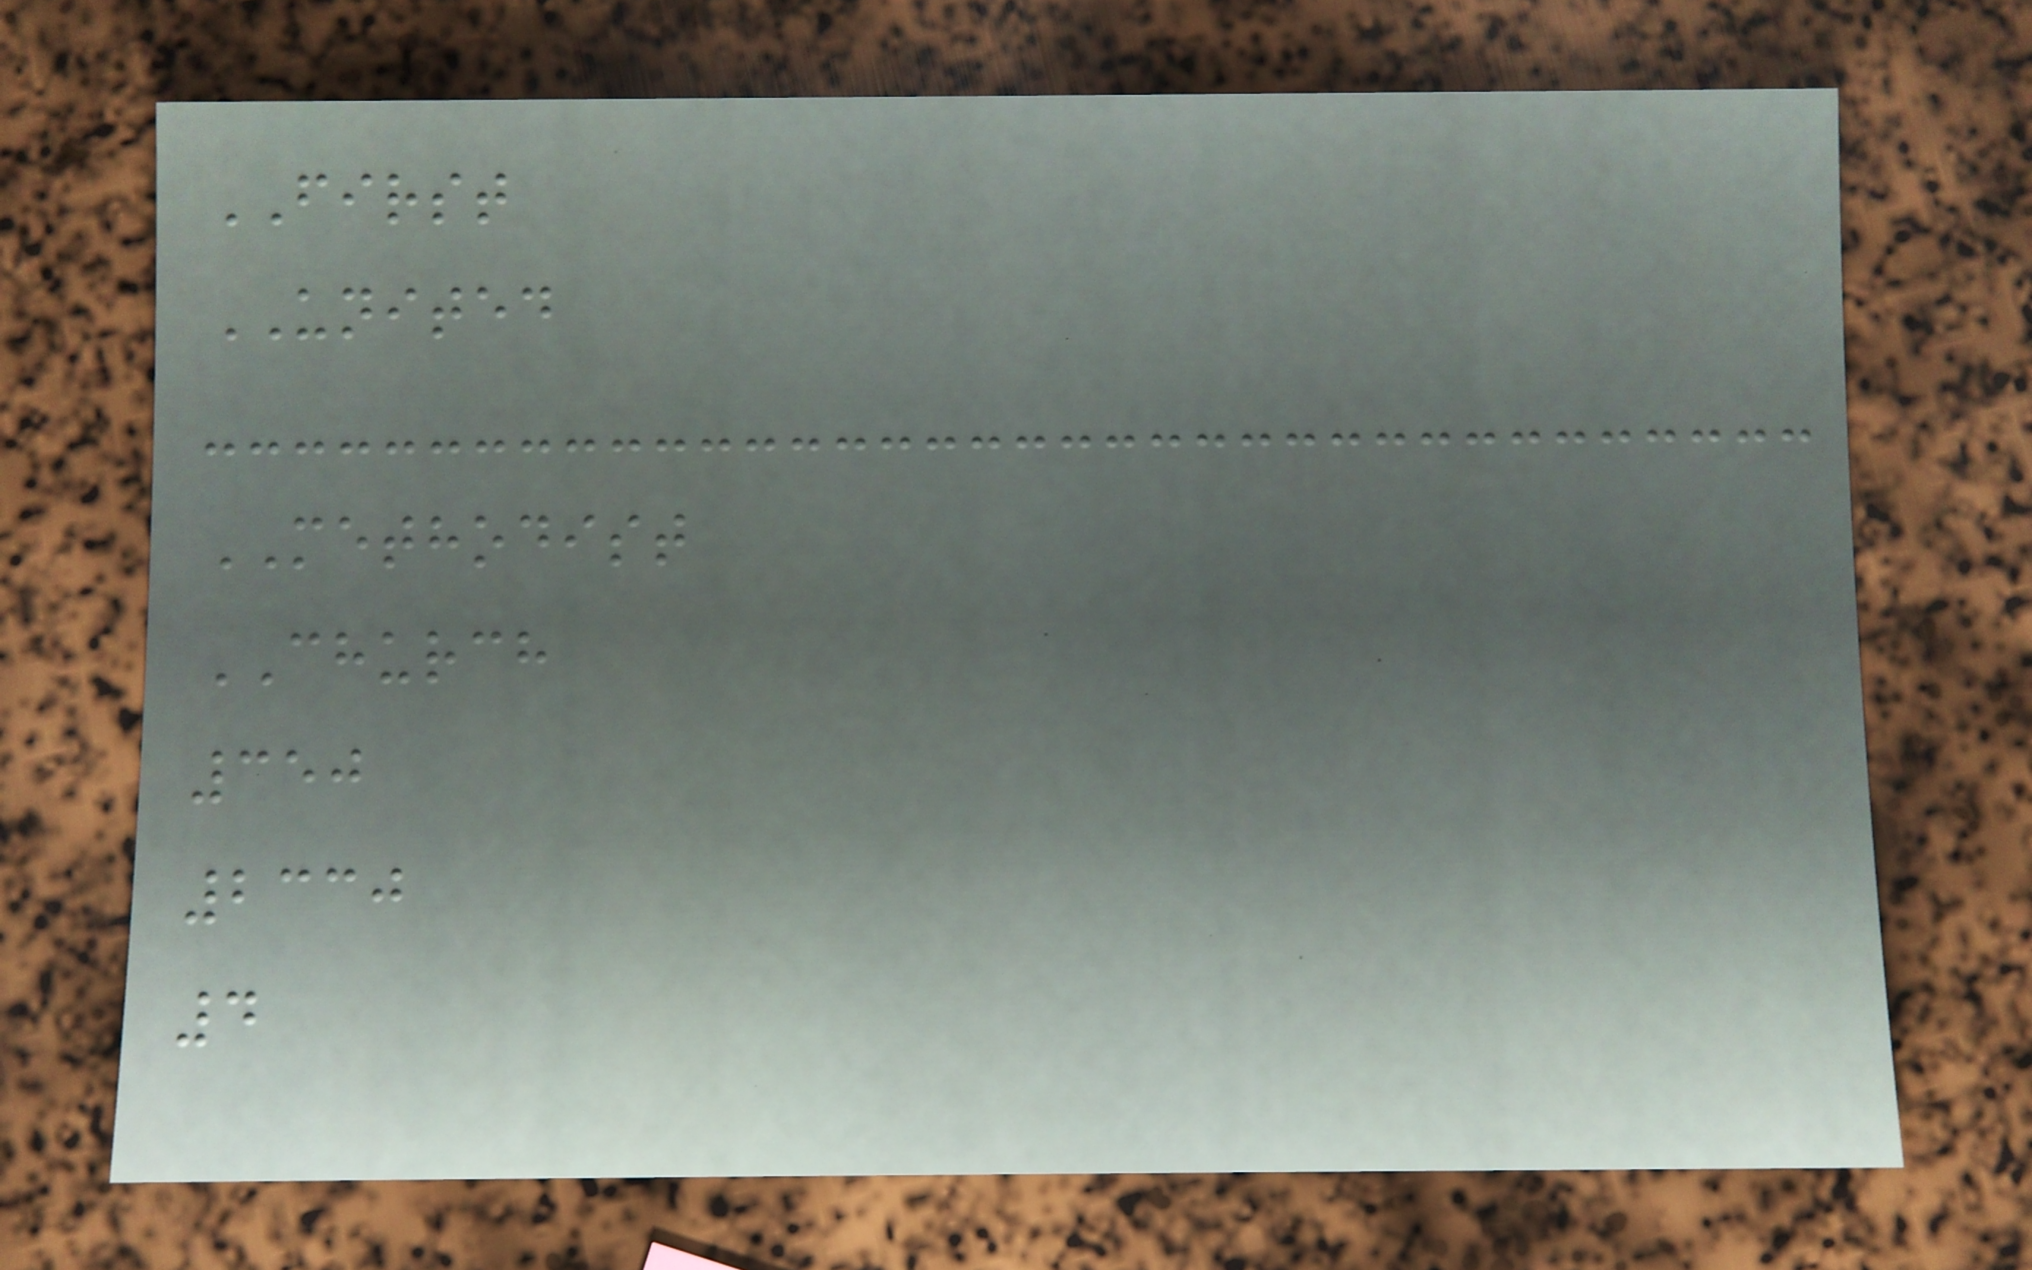FIRST
UNITED
METHODIST
CHURCH
350
2330
4
